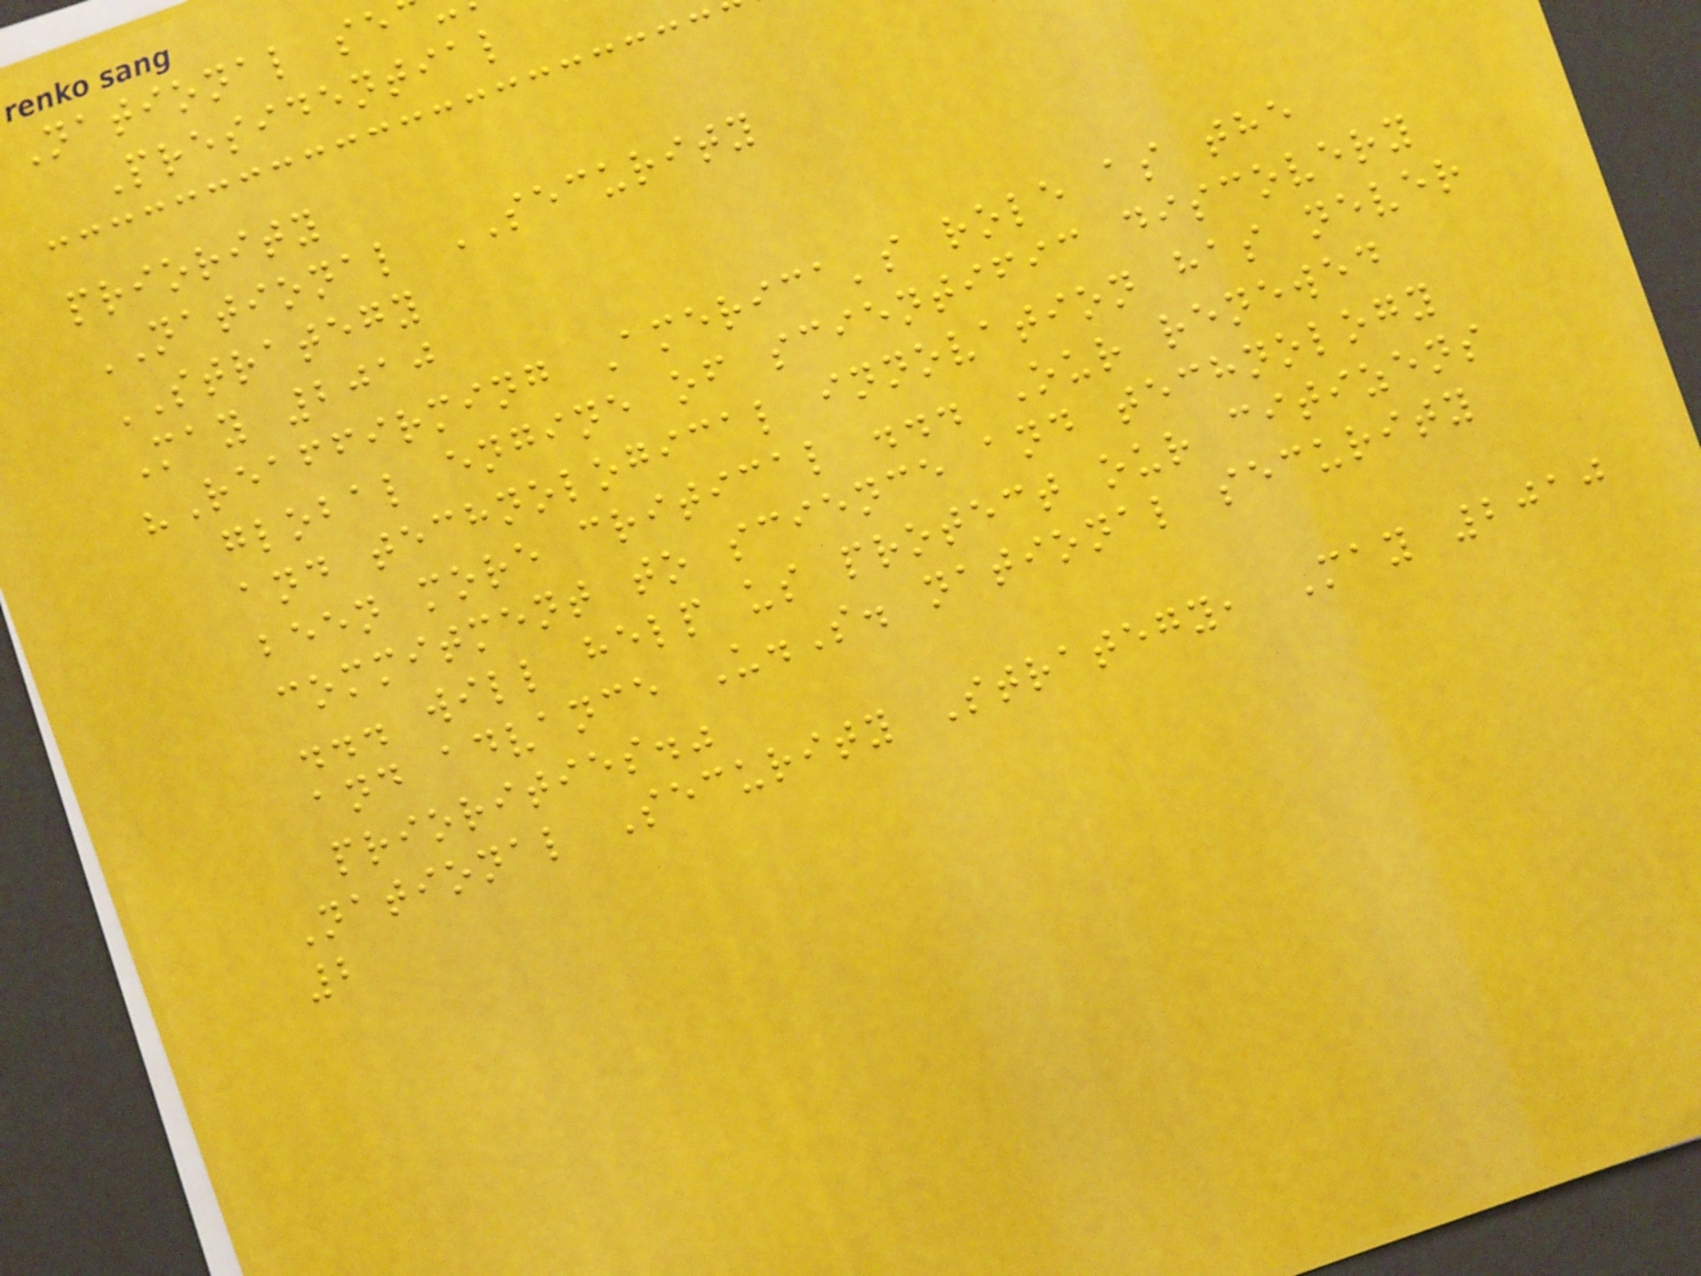National se
Presidential
priority
NATIONAL SECURITY
STRATEGY
May 2010
"Reaffirming America's role as the
global engine of scientific discovery
and technological innovation has never
been more critical ... Our renewed
commitment to science and technology
... will help us protect our citizens
and advance U.S. national security
priorities."
National Security Strategy, May 2010
2
